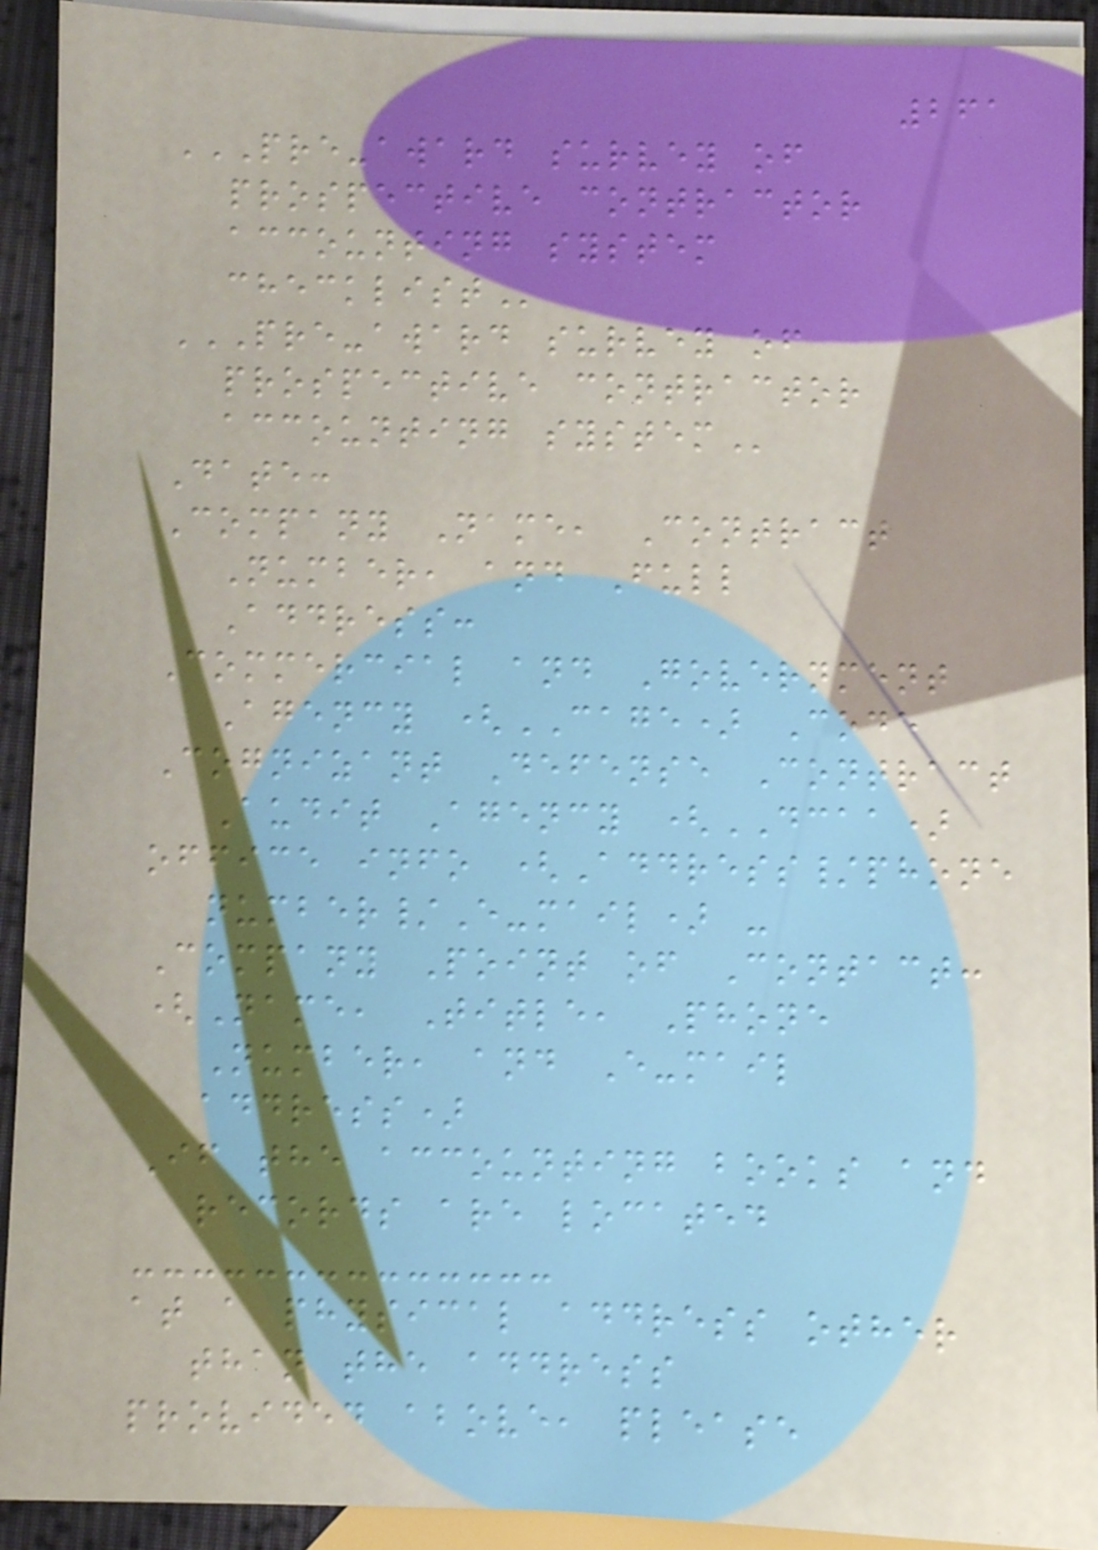261
PRE-AWARD SURVEY OF
PROSPECTIVE CONTRACTOR
ACCOUNTING SYSTEM
CHECKLIST
PRE-AWARD SURVEY OF
PROSPECTIVE CONTRACTOR
ACCOUNTING SYSTEM
Date:
Company Name, Contract
Number, and Full
Address:
Commercial and Government
Agency (CAGE) Code
Cognizant Defense Contract
Audit Agency (DCAA)
office info (Address/phone
number/E-mail) -
Company Point of Contact:
(Name, Title, Phone
Number, and E-mail
address)
If the accounting books and
records are located
at a physical address other
than the address
provided above, please
